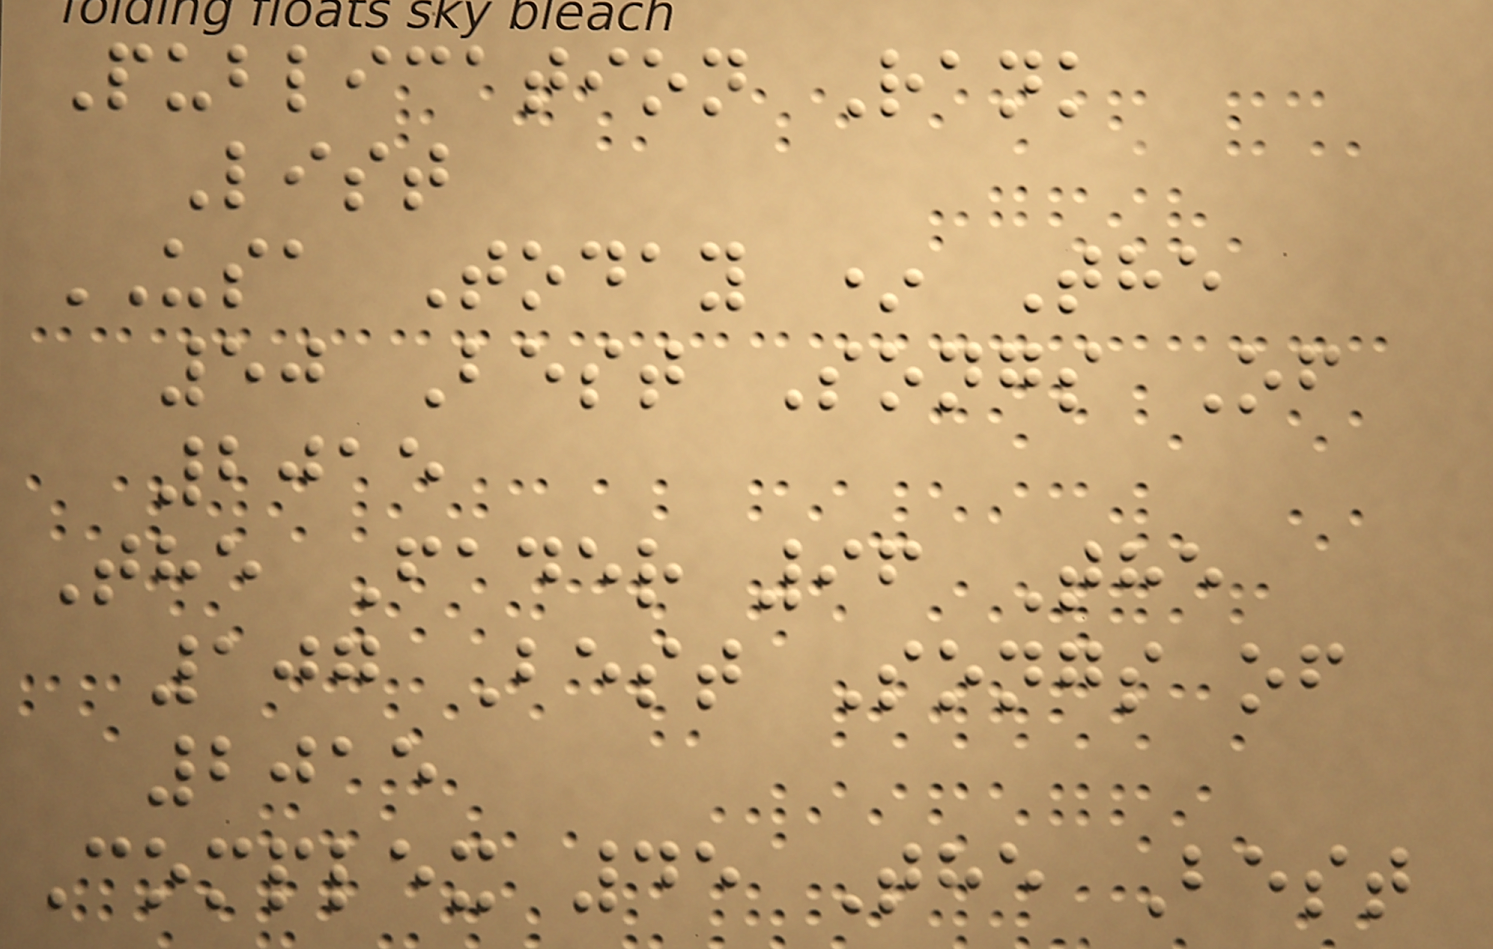Publication Rank
List
USA Today * The
50 Best Songs Of
2015
The Fader 96 The
107 Best Songs of
2015
Complex 45 The Best
